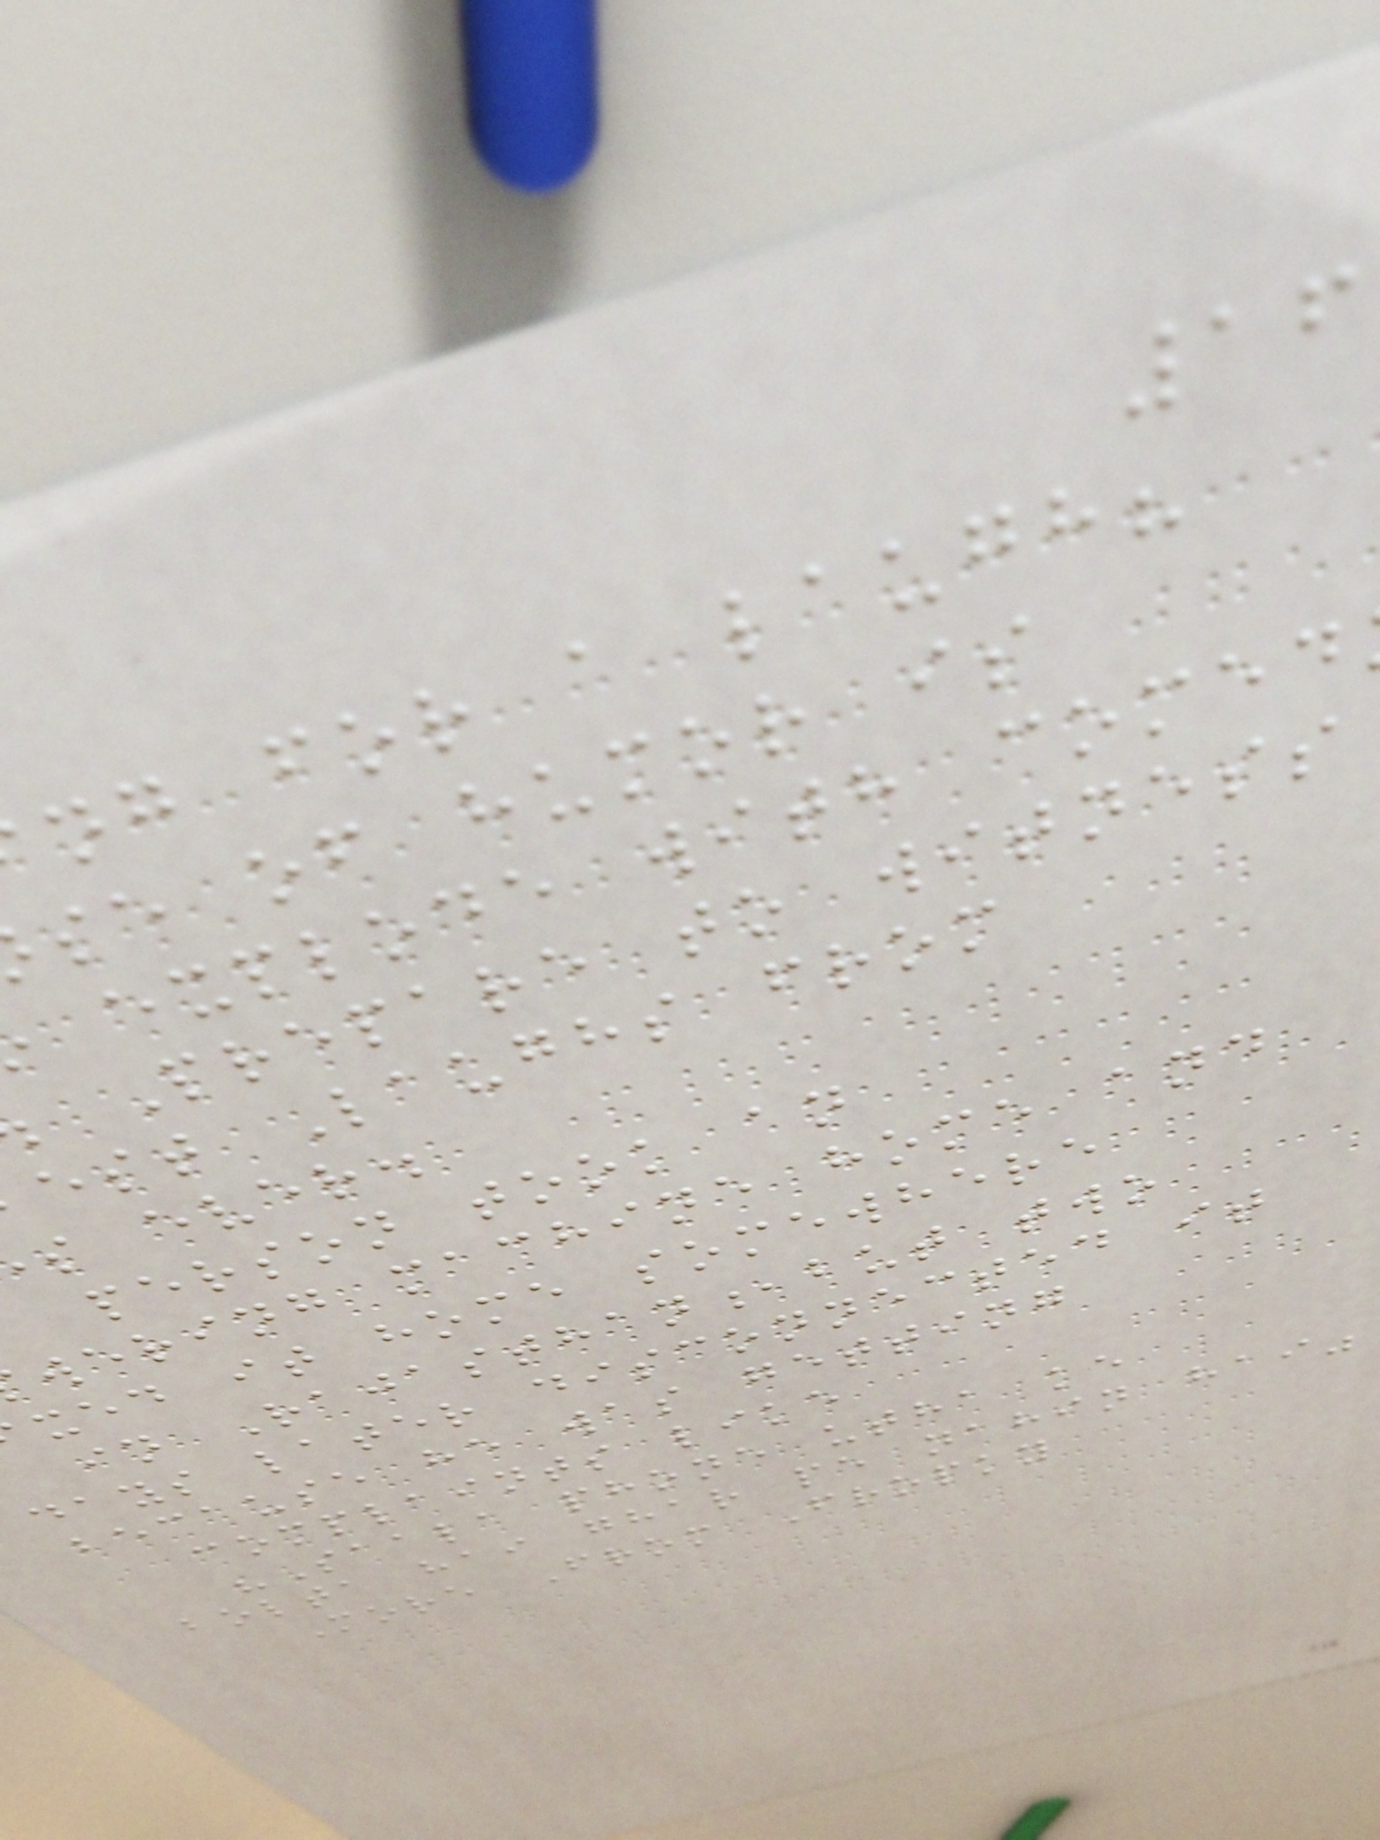ng for a laugh?
se of humor is
explode with comed
Prepare to witness
est Laughs from
s ever.
person took an
wering machine home and
xed it home somewhere
in Rajasthan,but two
days later disconnected it
because he was getting
complaints like
"Saala phone utha ke
bolta hai ghar pe nahin hai"
More From Fropky
